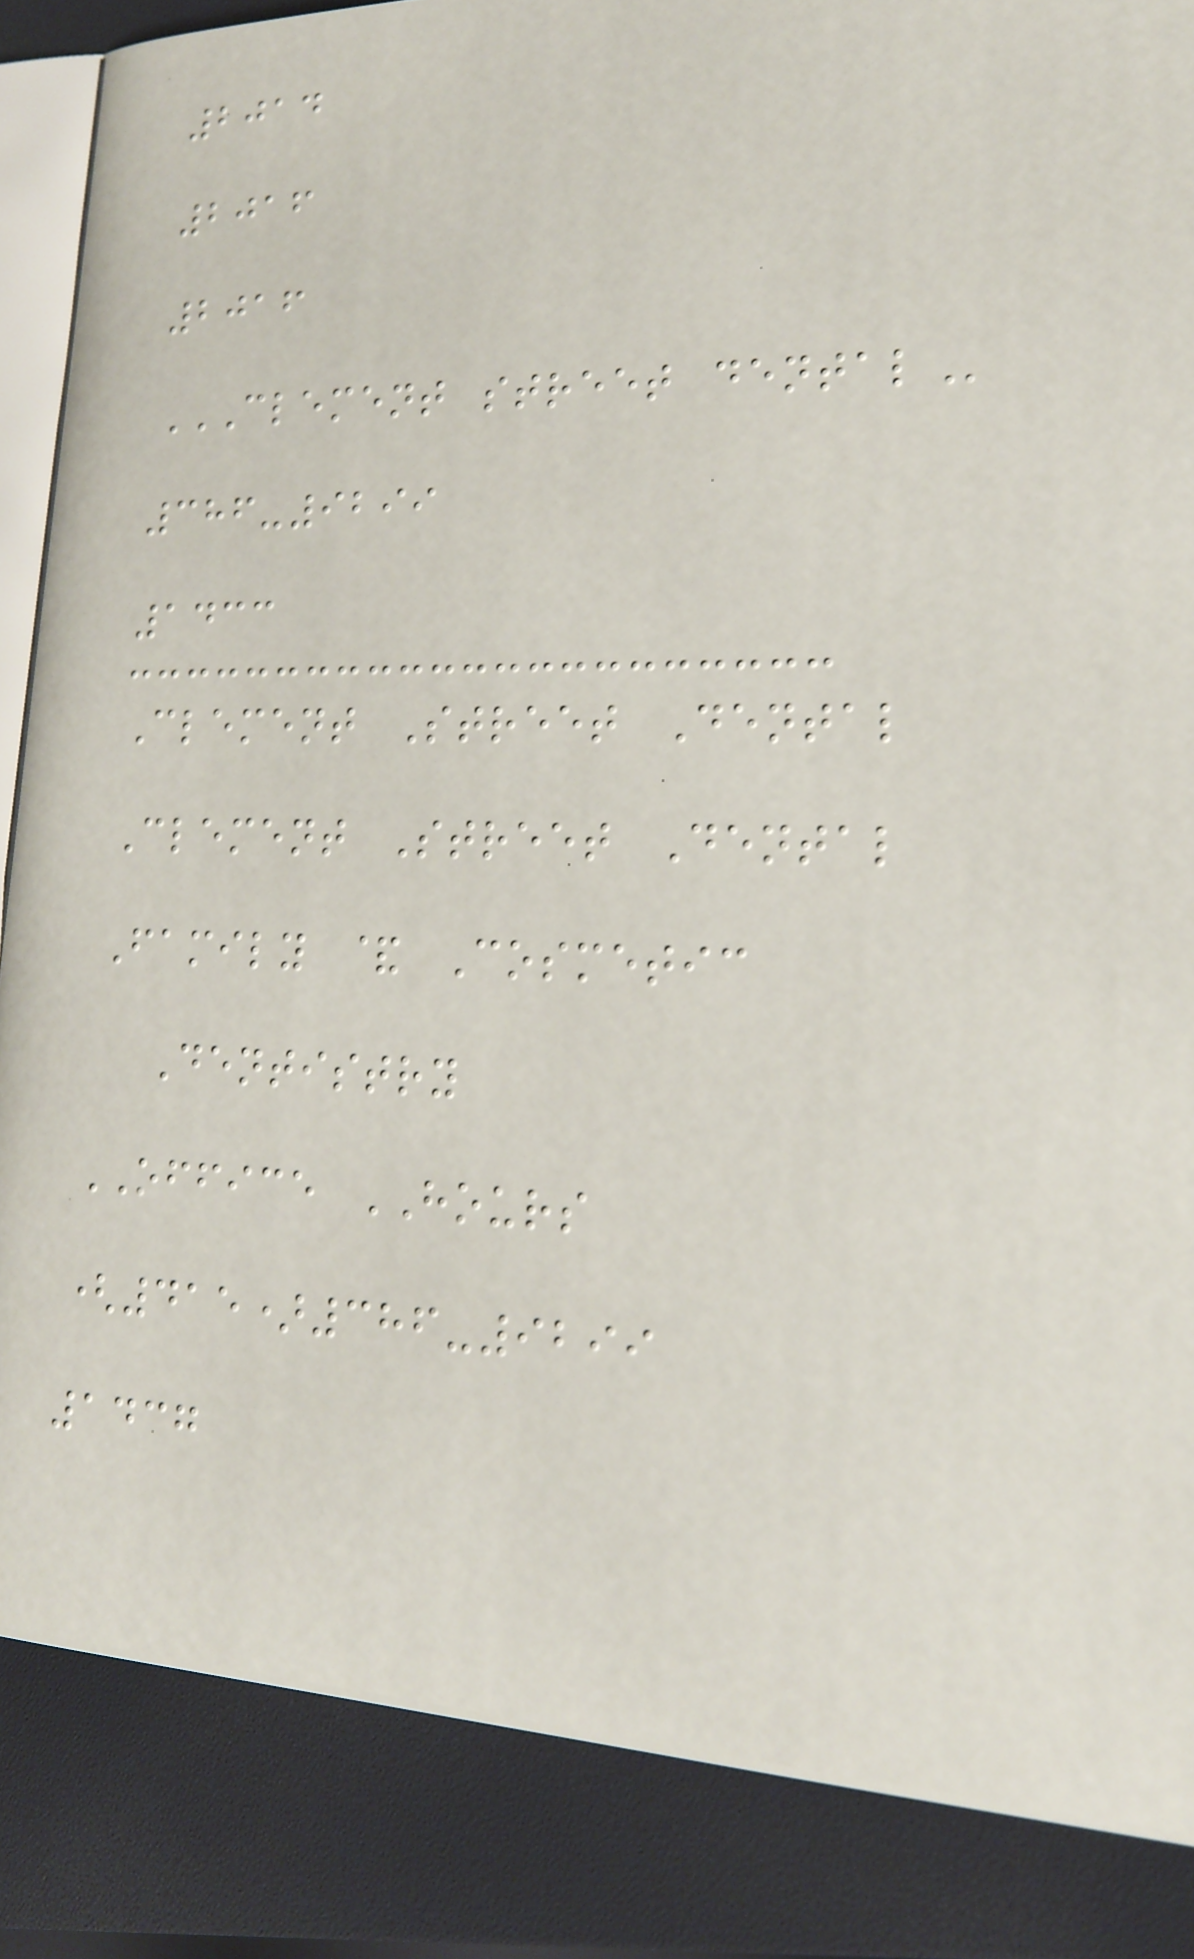2014
2016
2016
CLEMENT STREET DENTAL
386-9299
1433
Clement Street Dental
Clement Street Dental
Family & Cosmetic
Dentistry
OFFICE HOURS
(415)386-9299
1437
